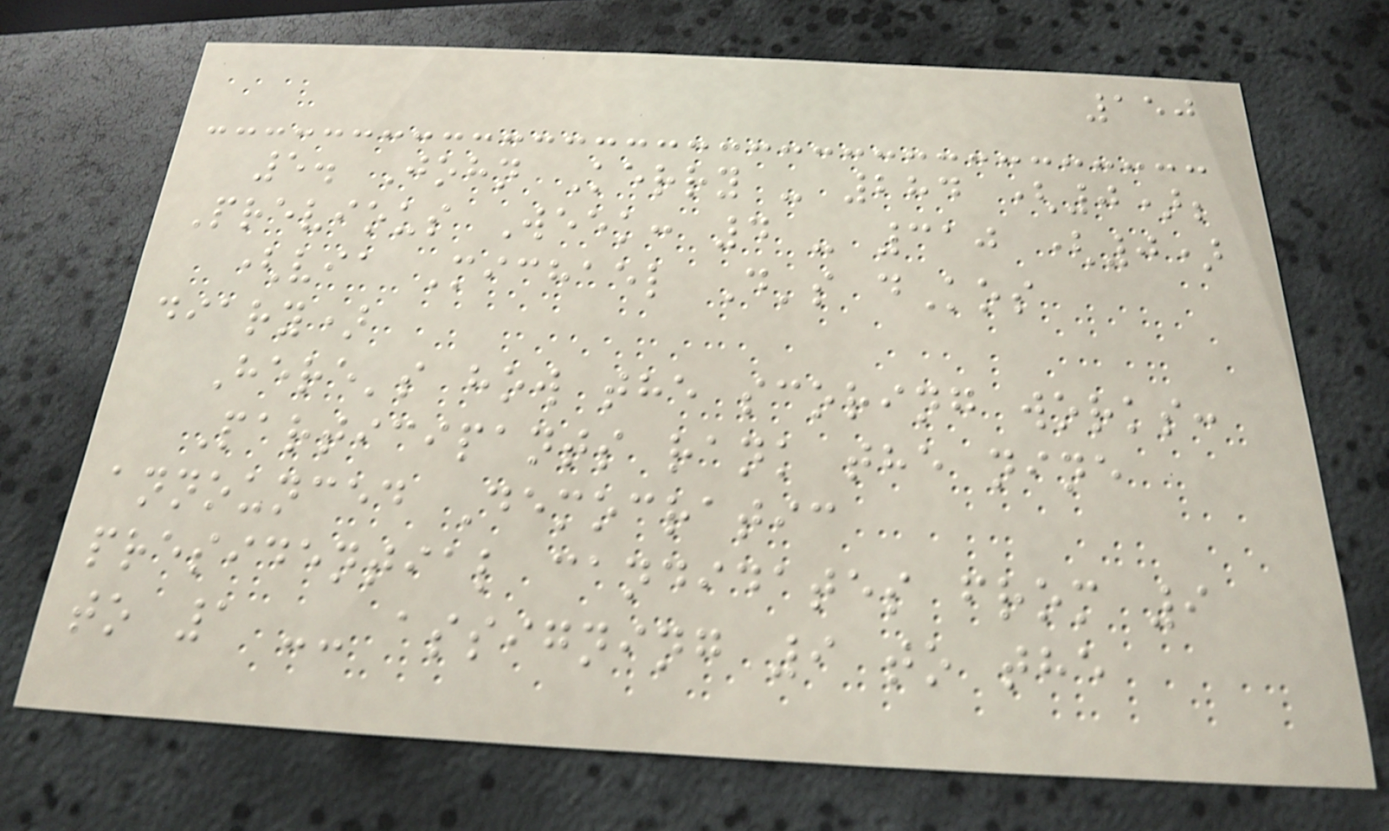150
5. John Kerry - 284 (0);
Previous Week: 4 - 310 (0)
(via Michael D's dKos
diary)
Here's how the scoring works:
Participants rank the nine
announced Democratic
presidential candidates from 9
to 1 -- assigning 9 to the
